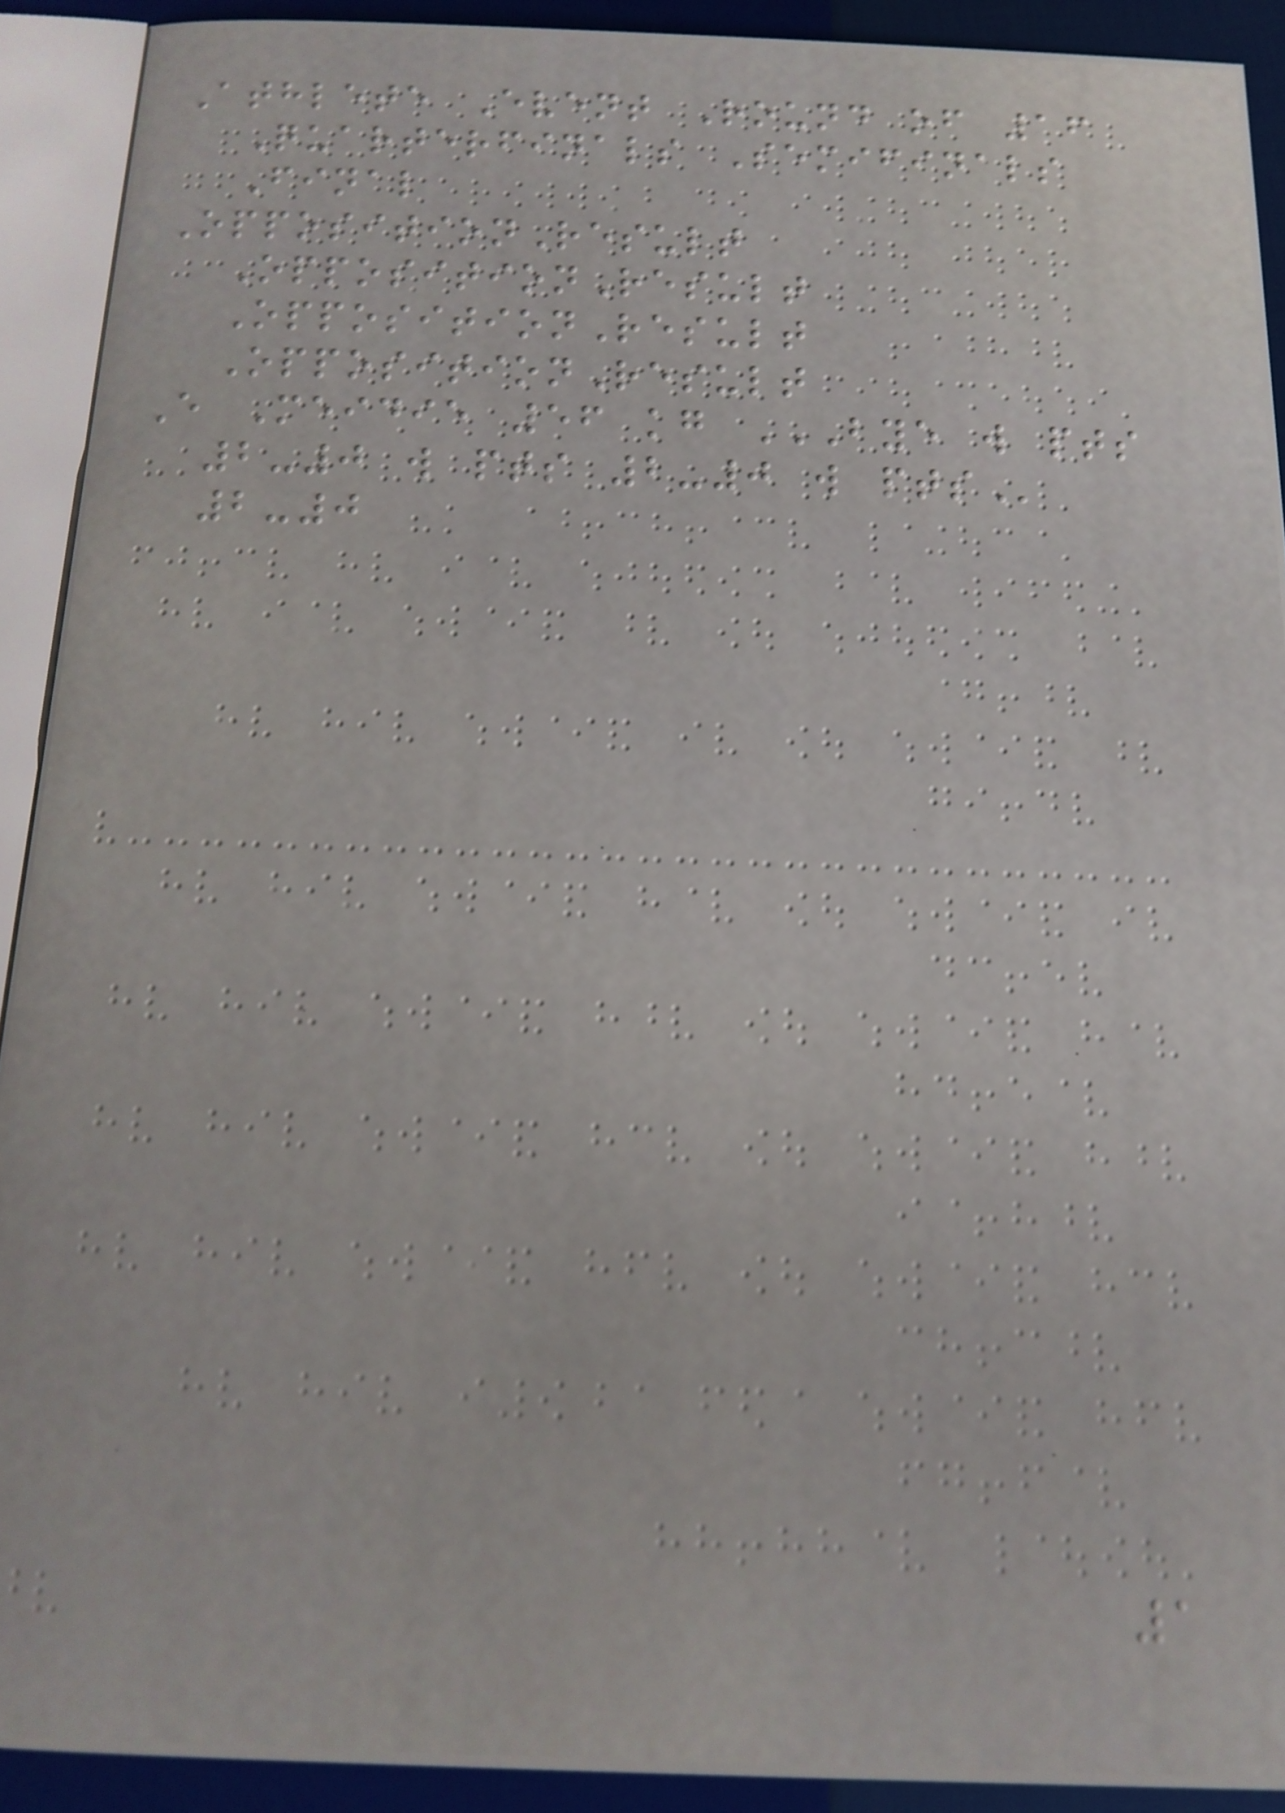Athlete Event Round of 16
Quarterfinals Semifinals
Final
OppositionResult
OppositionResult
OppositionResult
OppositionResult
E Meidie 56 kg BYE W PTS
2-0 W PTS 2-0 W PTS
2-0
1
